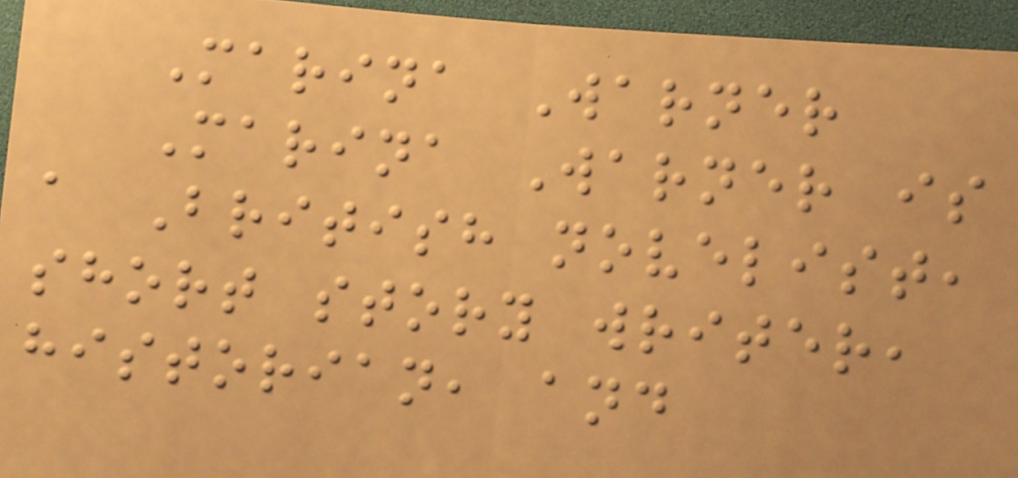Marina Warner
Marina Warner is
a British novelist,
short story writer,
historian, and
